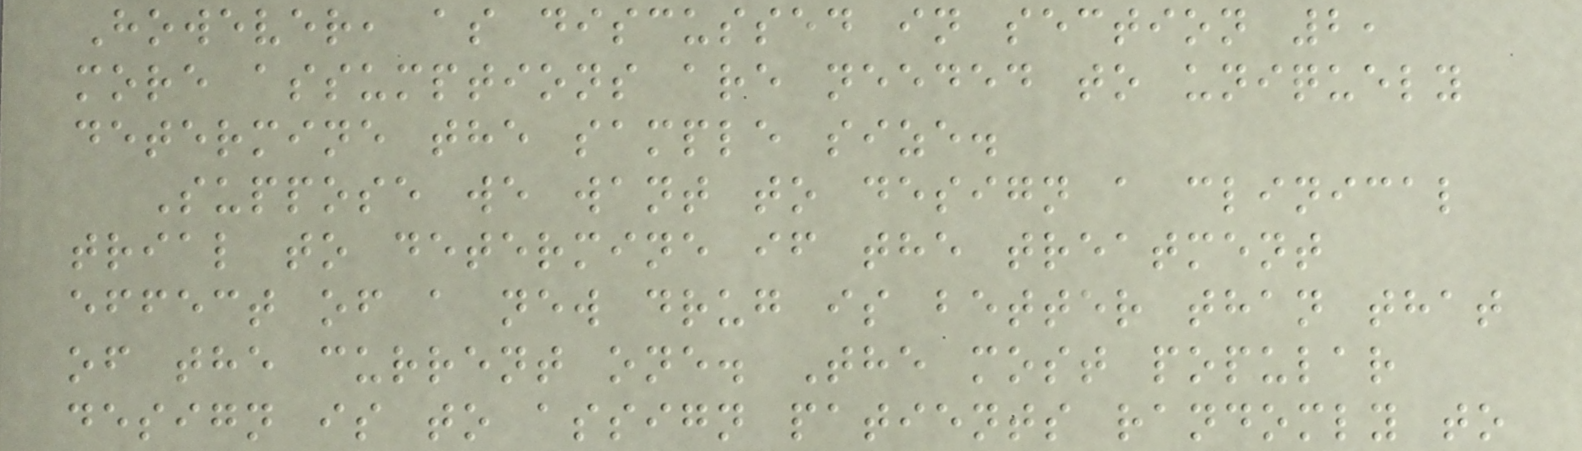However, as discussed in section 2,
more assumptions are needed to uniquely
determine the sample size.
Suppose we want to design a clinical
trial to determine if the treatment
effect of a new drug is better than that
of the current one. The most popular
design is to assign patients randomly to
